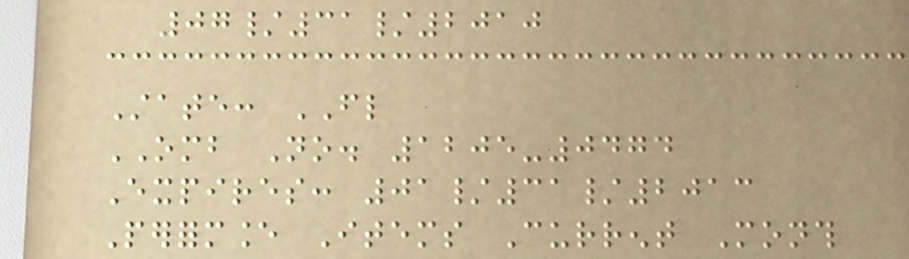07/31/2010
State: FL
OMB No. 1205-0474
Expires: 01/31/2013
Performance Items Current Month
